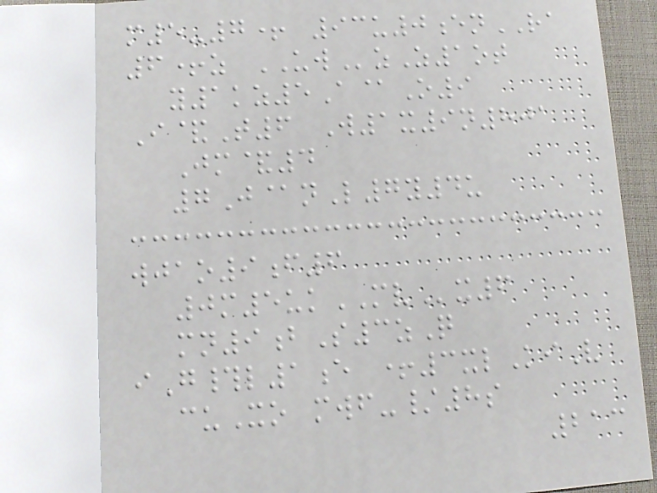m5-7+ 93u0enRA
6+z UWzZ1ot
y1kz5A@O9
I&T6 W1x9n801
Jm&4
7J@nL7y4u
wjao9f6
0m5ukMVx6
mn9bS3zQ
iG#l1e +3xlKiV
cuXo mwf-/8s
213
